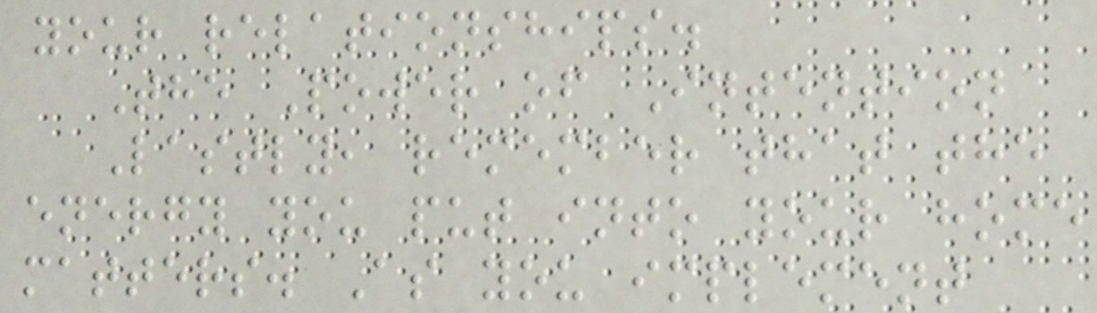your relationships.
The Power of Intention
Lastly, remember that the
energy you put into your home
matters. As you implement
